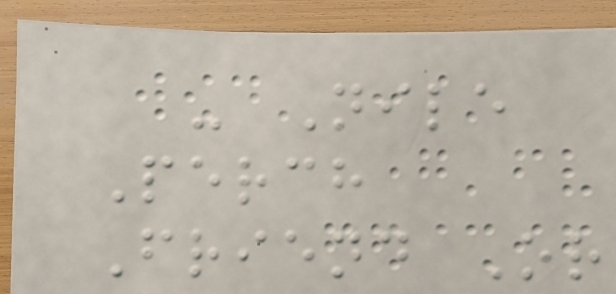- Nile
Perch
Friend Or
